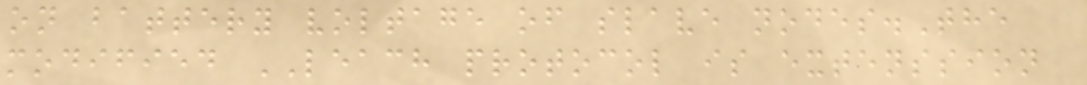on battery voltage of slave nodes.The
modified LEACH protocol is extenssion
